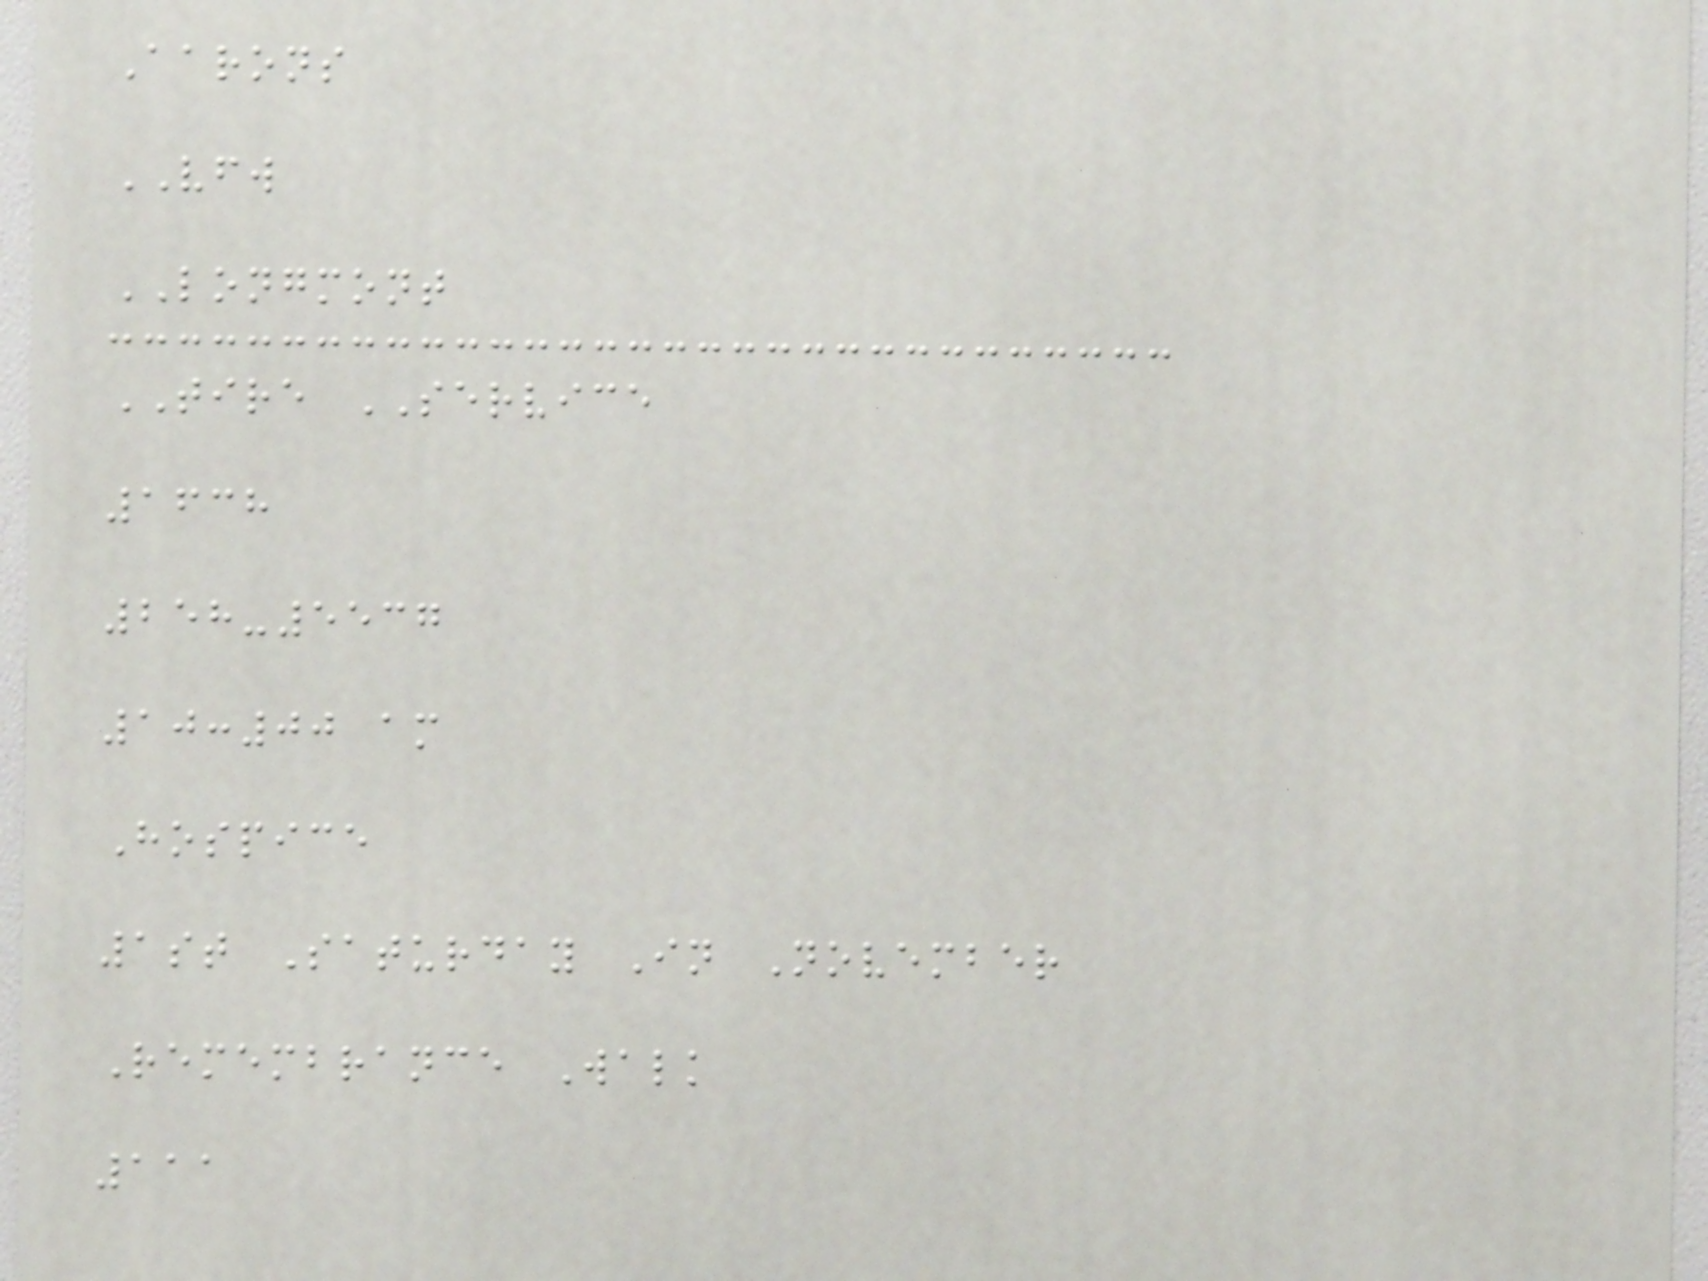Aarons
VFW
LONGMONT
TIRE SERVICE
1638
258-5537
10:00 am
Hospice
1st Saturday In November
Remembrance Walk
111
